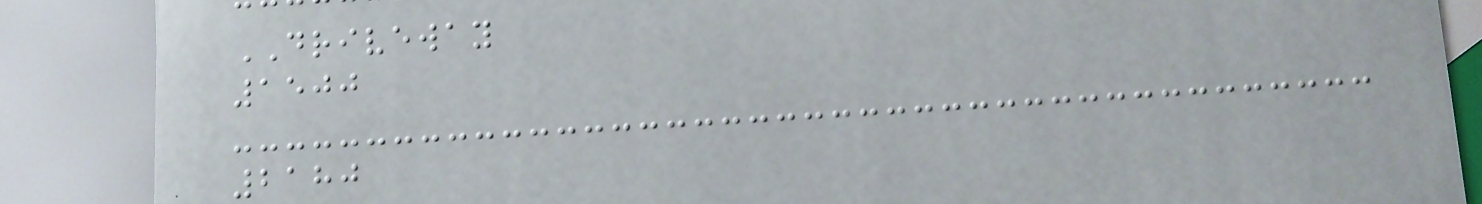DRIVEWAY
1500
2180
